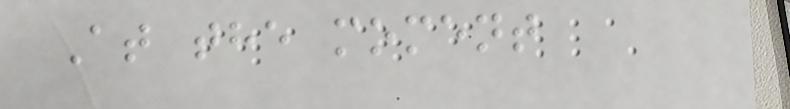At the moment
